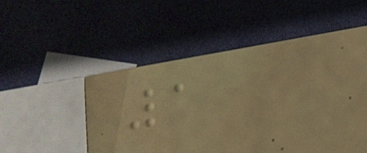1
